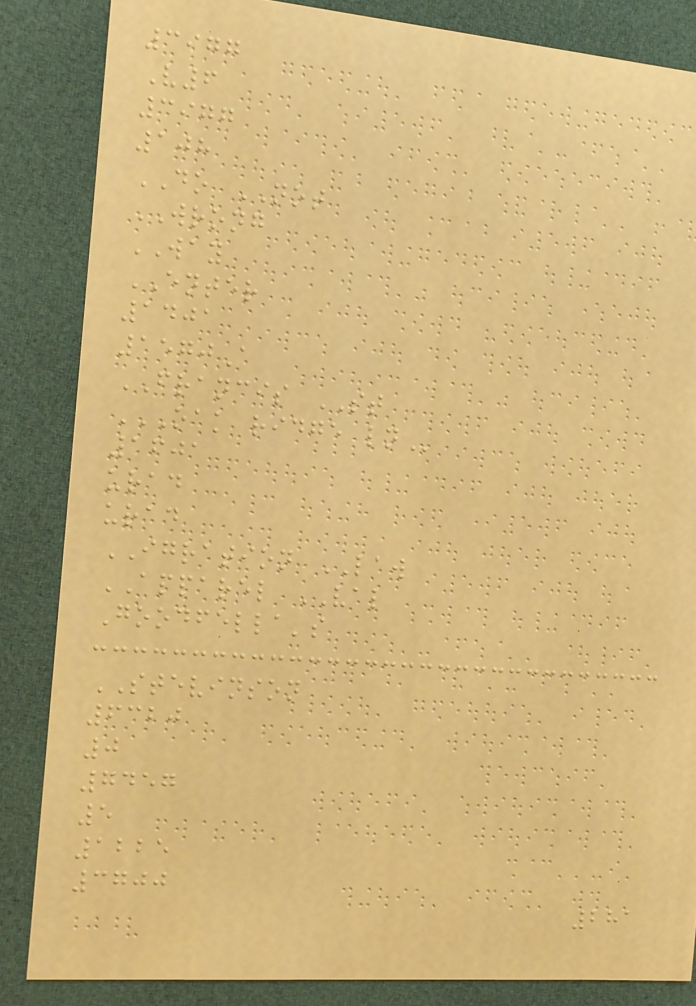3977
V6
3977
108
DO NOT
WRONG
WAY
ENTER
1401
1570A
FRANCIS ST
OAK RIDGE LN
1601
urad
urad
IGRATION LAW
APPAREL VAL
Goodfella's
STEVINSON
6320
0
7457
5
1225
3700
281
